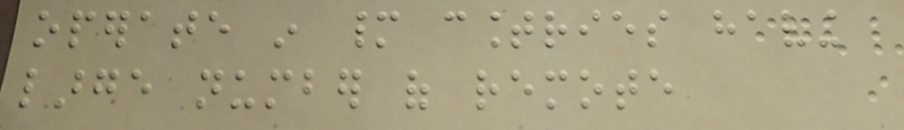operate in many countries having
large number of remote
